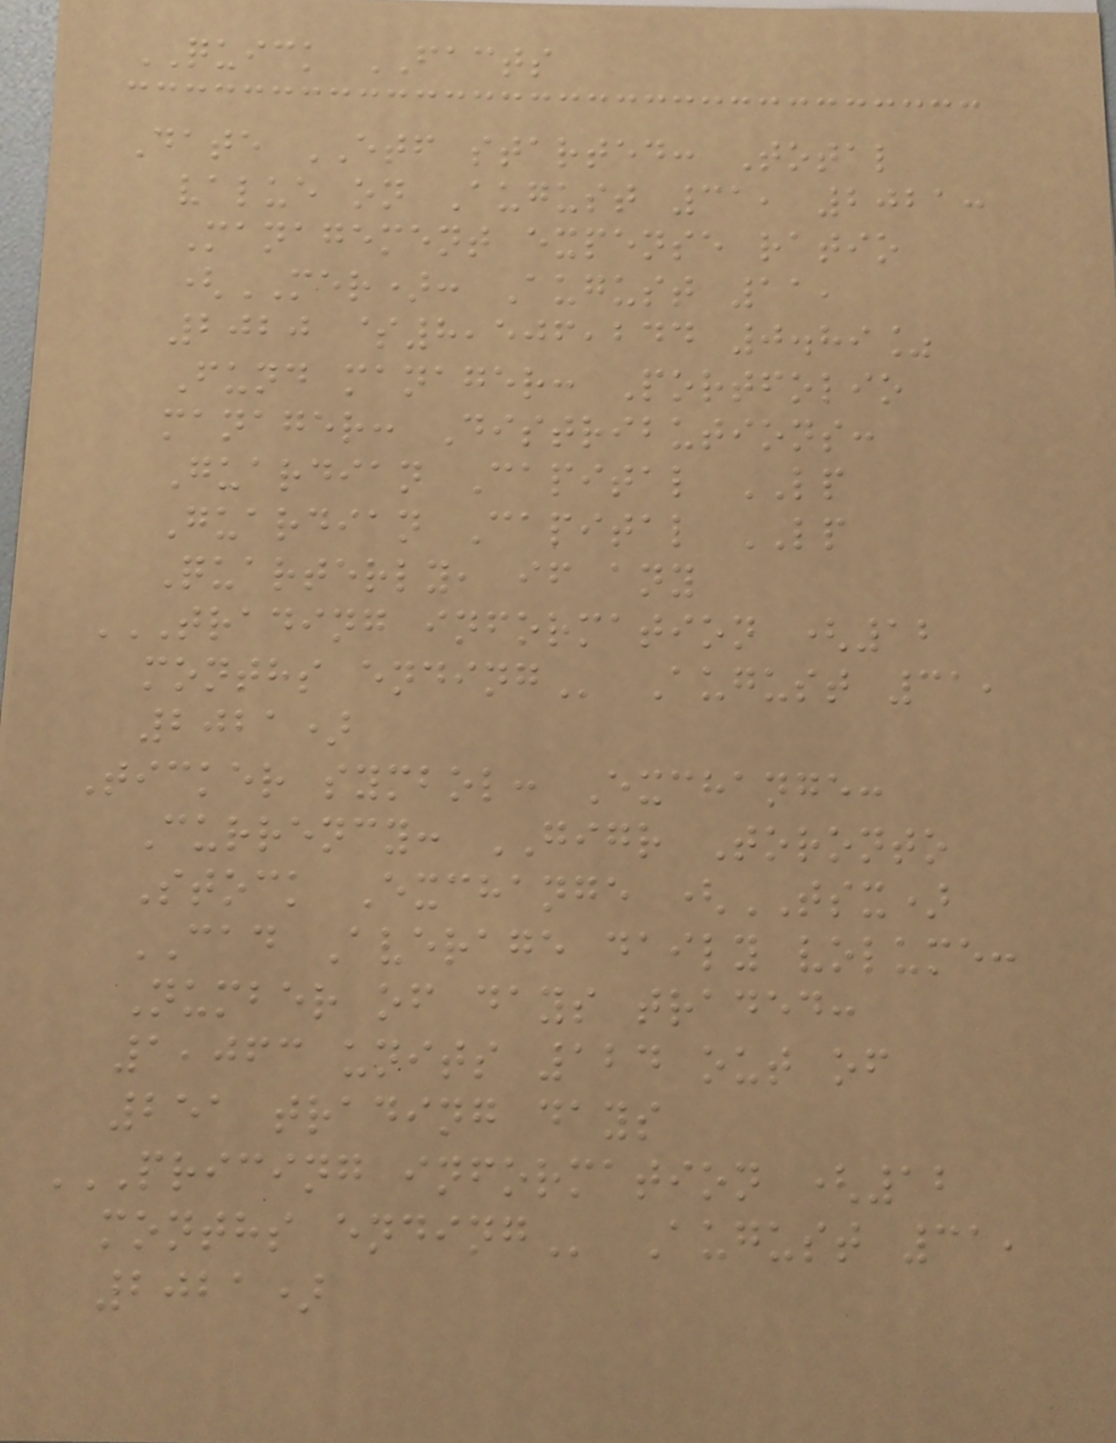QUICK FACTS
Date ETF started: Total
value on August 31, 2021:
Management expense ratio
(MER): August 11,
2020 $8,506,244 0.89%
Fund manager: Portfolio
manager: Distributions:
Guardian Capital LP
Guardian Capital LP
Quarterly, if any
TRADING INFORMATION (12
MONTHS ENDING August 31,
2021)
Ticker symbol: Exchange:
Currency: GIGR Toronto
Stock Exchange (TSX)
CAD Average daily volume:
Number of days traded:
1,063 units 124 out of
251 trading days
PRICING INFORMATION (12
MONTHS ENDING August 31,
2021)
